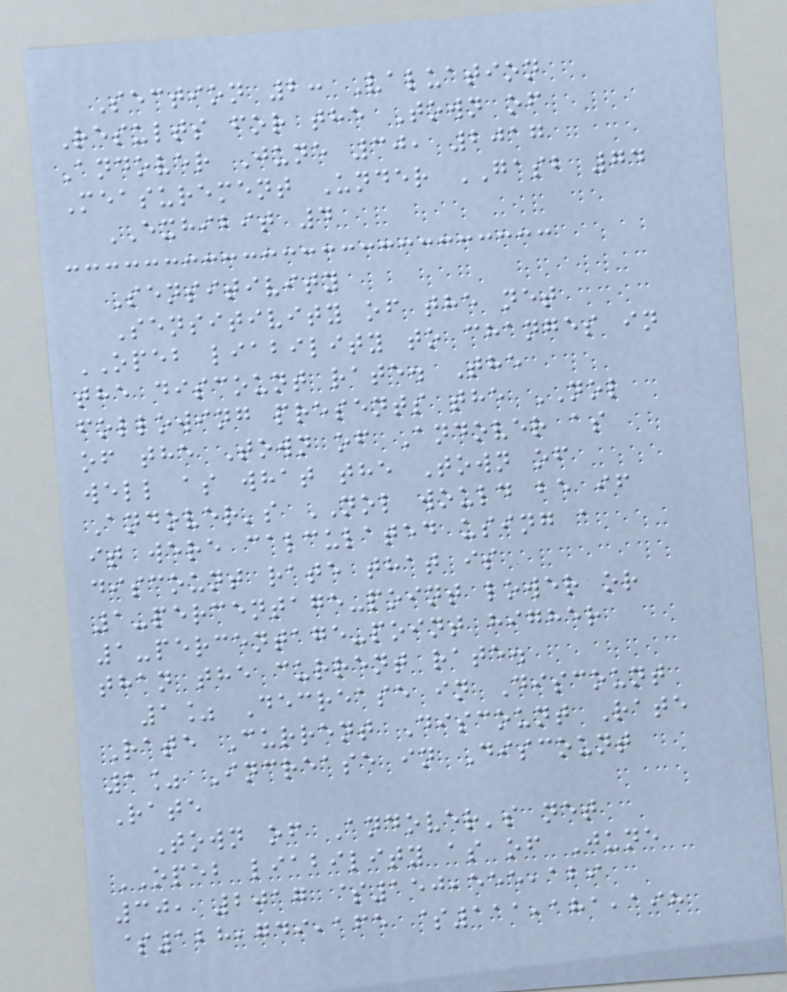Section 2: Valuation
Results for the Town of
Andover June 30, 2017
Measurement Under GASB 74
EXHIBIT 4
Sensitivity
Sensitivity of the net
OPEB liability to changes in
the discount rate. The
following presents the NOL
of the Town of Andover as
well as what the Town of
Andover's NOL would be if
it were calculated using a
discount rate that is
1-percentage-point lower or
1-percentage-point higher
than the current rate.
1% Decrease in Discount
Rate Current Discount Rate
1% Increase in Discount
Rate
Town of Andover's net
OPEB liability as of June
30, 2017 $150,555,129
$128,749,165 $111,181,198
